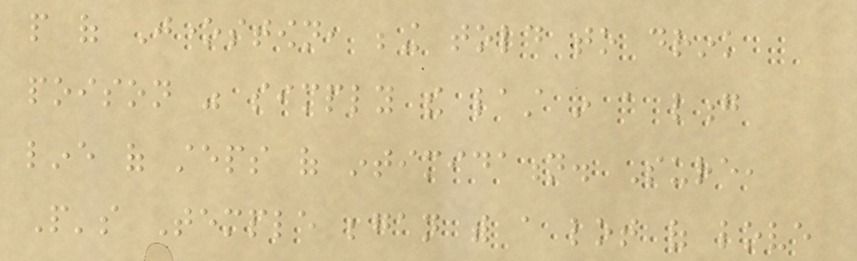people of Jonestown, being told to drink
poison was simply the last in a long
line of steps of intimidation. Sure,
People's Temple began with a lot of love
